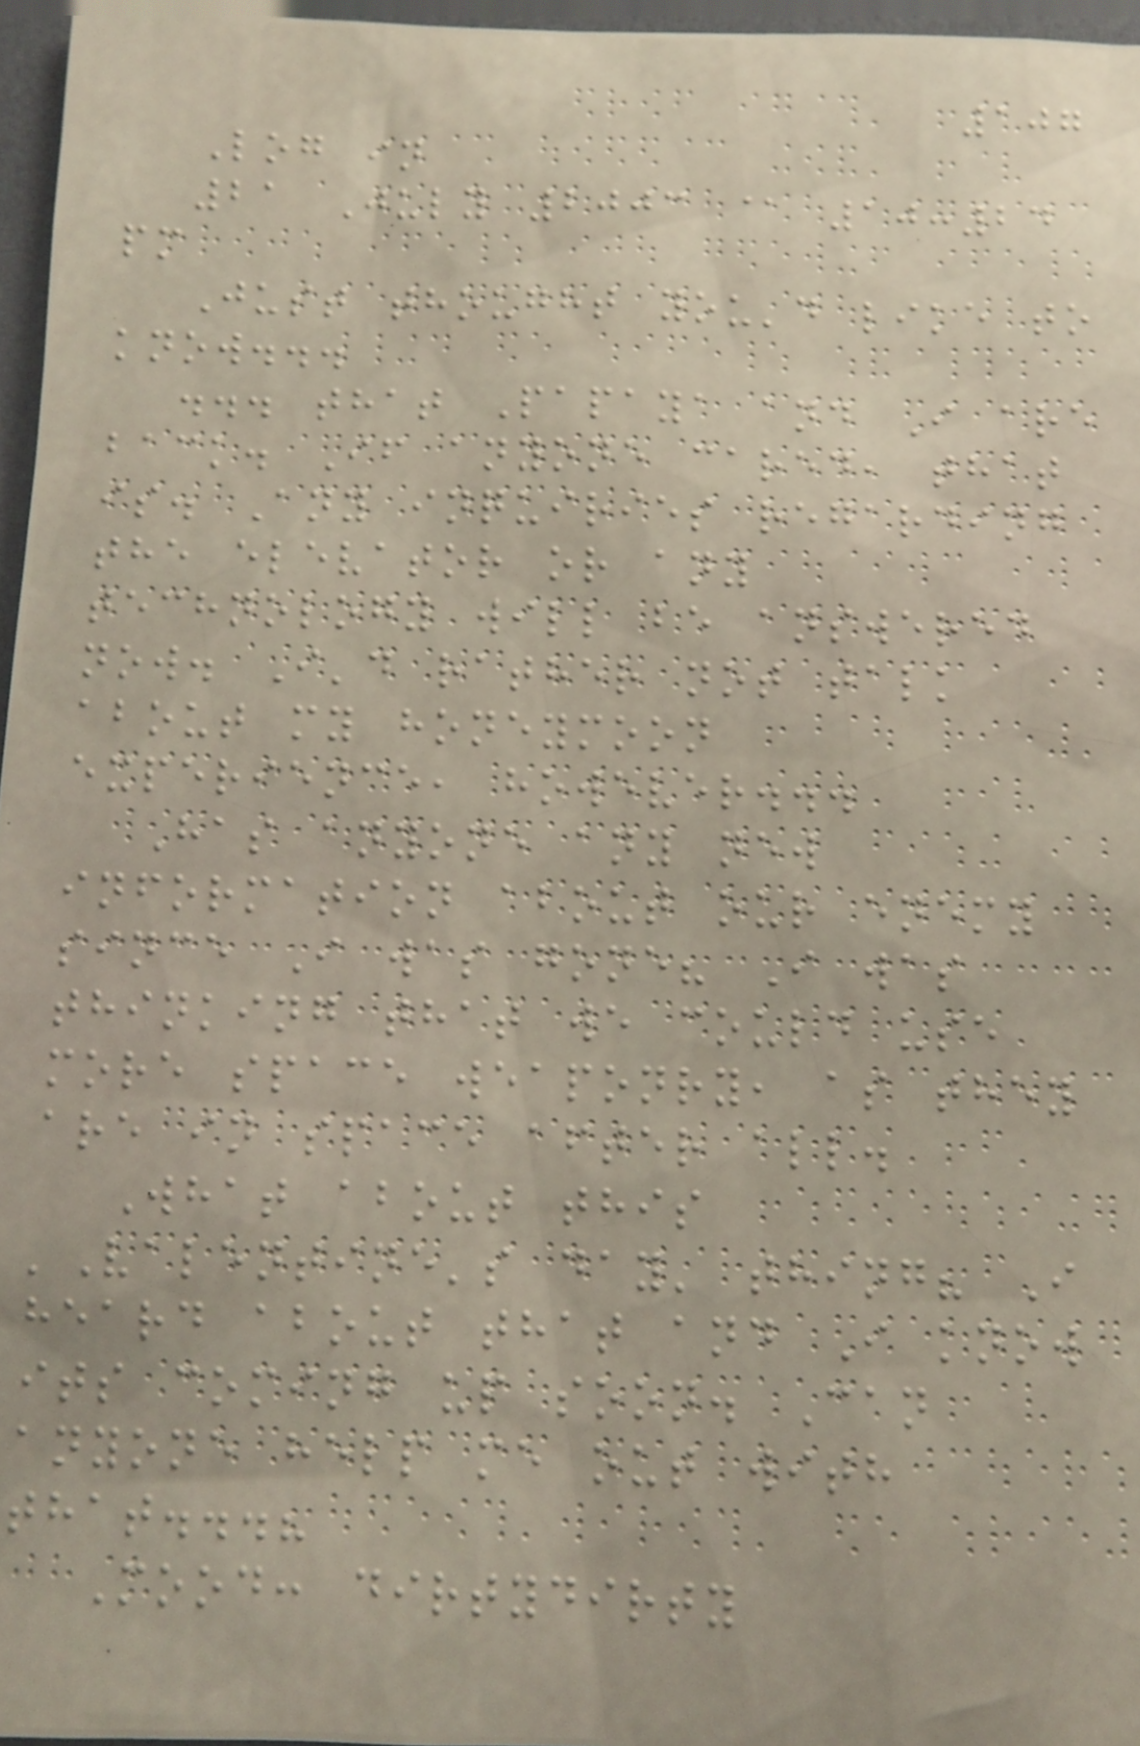107
Log in
21 July 2003 @ 10:24
pm
Just thought you'd like to
know...
... that Papaya and I are
back. If anyone cared, that
is. Any inquiries regarding
the elevator or any
technology will be answered
now. I'd rather not talk
about my honeymoon
experience, however...
Has anyone any new
information about our enemy
since I was gone? I was
thinking that we could use
more space weaponry, as they
are in space after all.
What about this
'Valentine's day' thing? I
heard about that and I know
its coming up soon. Can
anyone help me out with
that...?
Mood: dirtydirty
